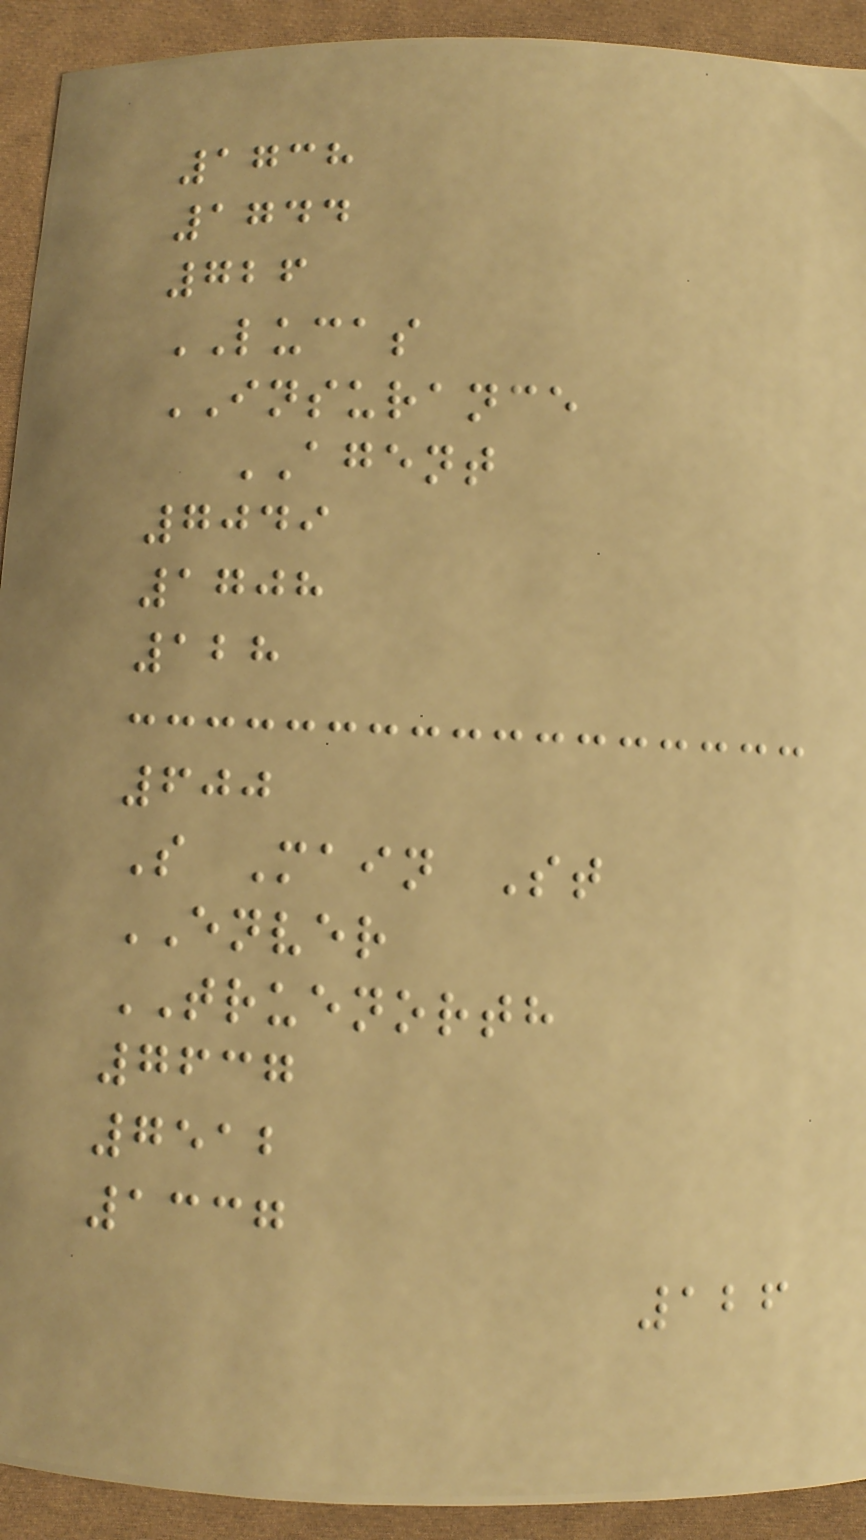1738
1744
726
LUCAS
INSURANCE
AGENT
7049
1708
128
600
S Main St
ENVER
TRUENORTH
7637
7512
1337
126
